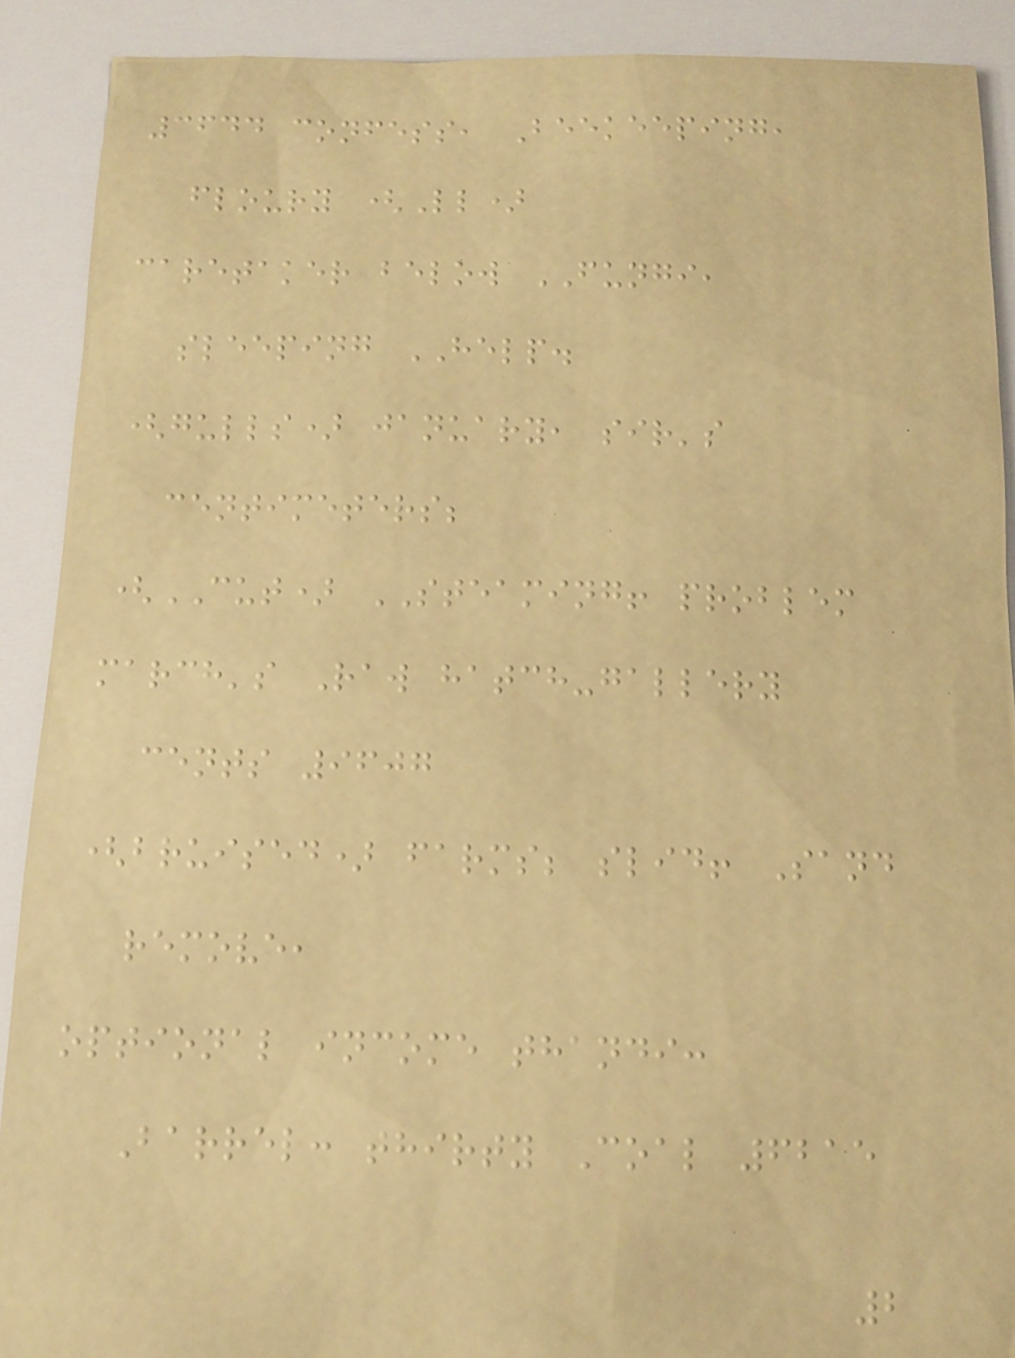3644 confess, Beekeeping,
floury (Ll)
caretaker below FUNGI,
sleeping HELP.
(gulls) january, sir's
centimeters;
(CUT) STEAMING! problem
march's Raw hatch-gallery
cents 9607
(bruised) farms; slid! Sand
remove,
optional income thandi:
Barrel: thirty Coal 6215
2
